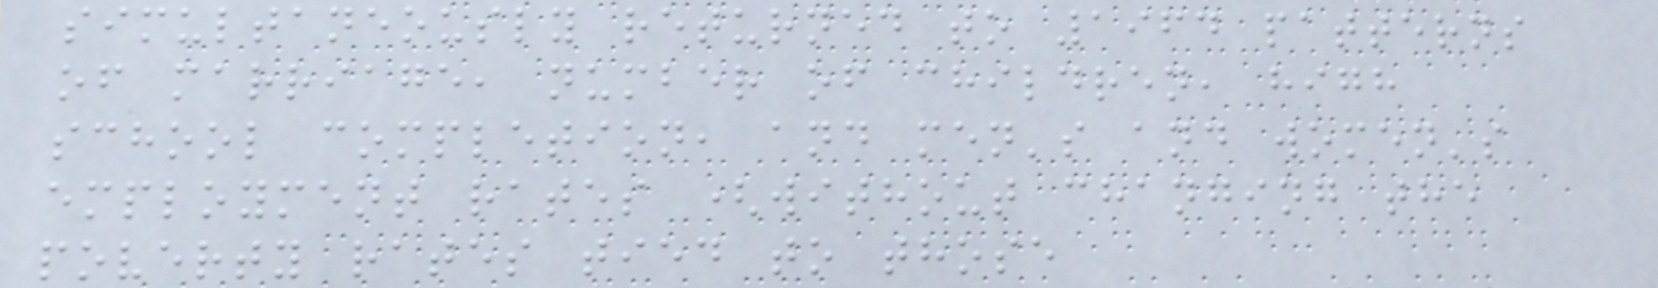simultaneously returned to 1964 patterns
of marriage, number of children, high
school completion, and men's and women's
employment rates (without changing the
poverty rates tied to those
